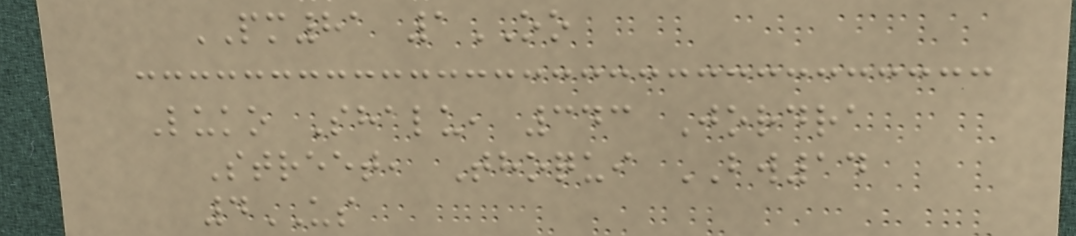PM81 1OO
Luko Shalu, 343 Jordra
Street, Thoqui BW14
4US
